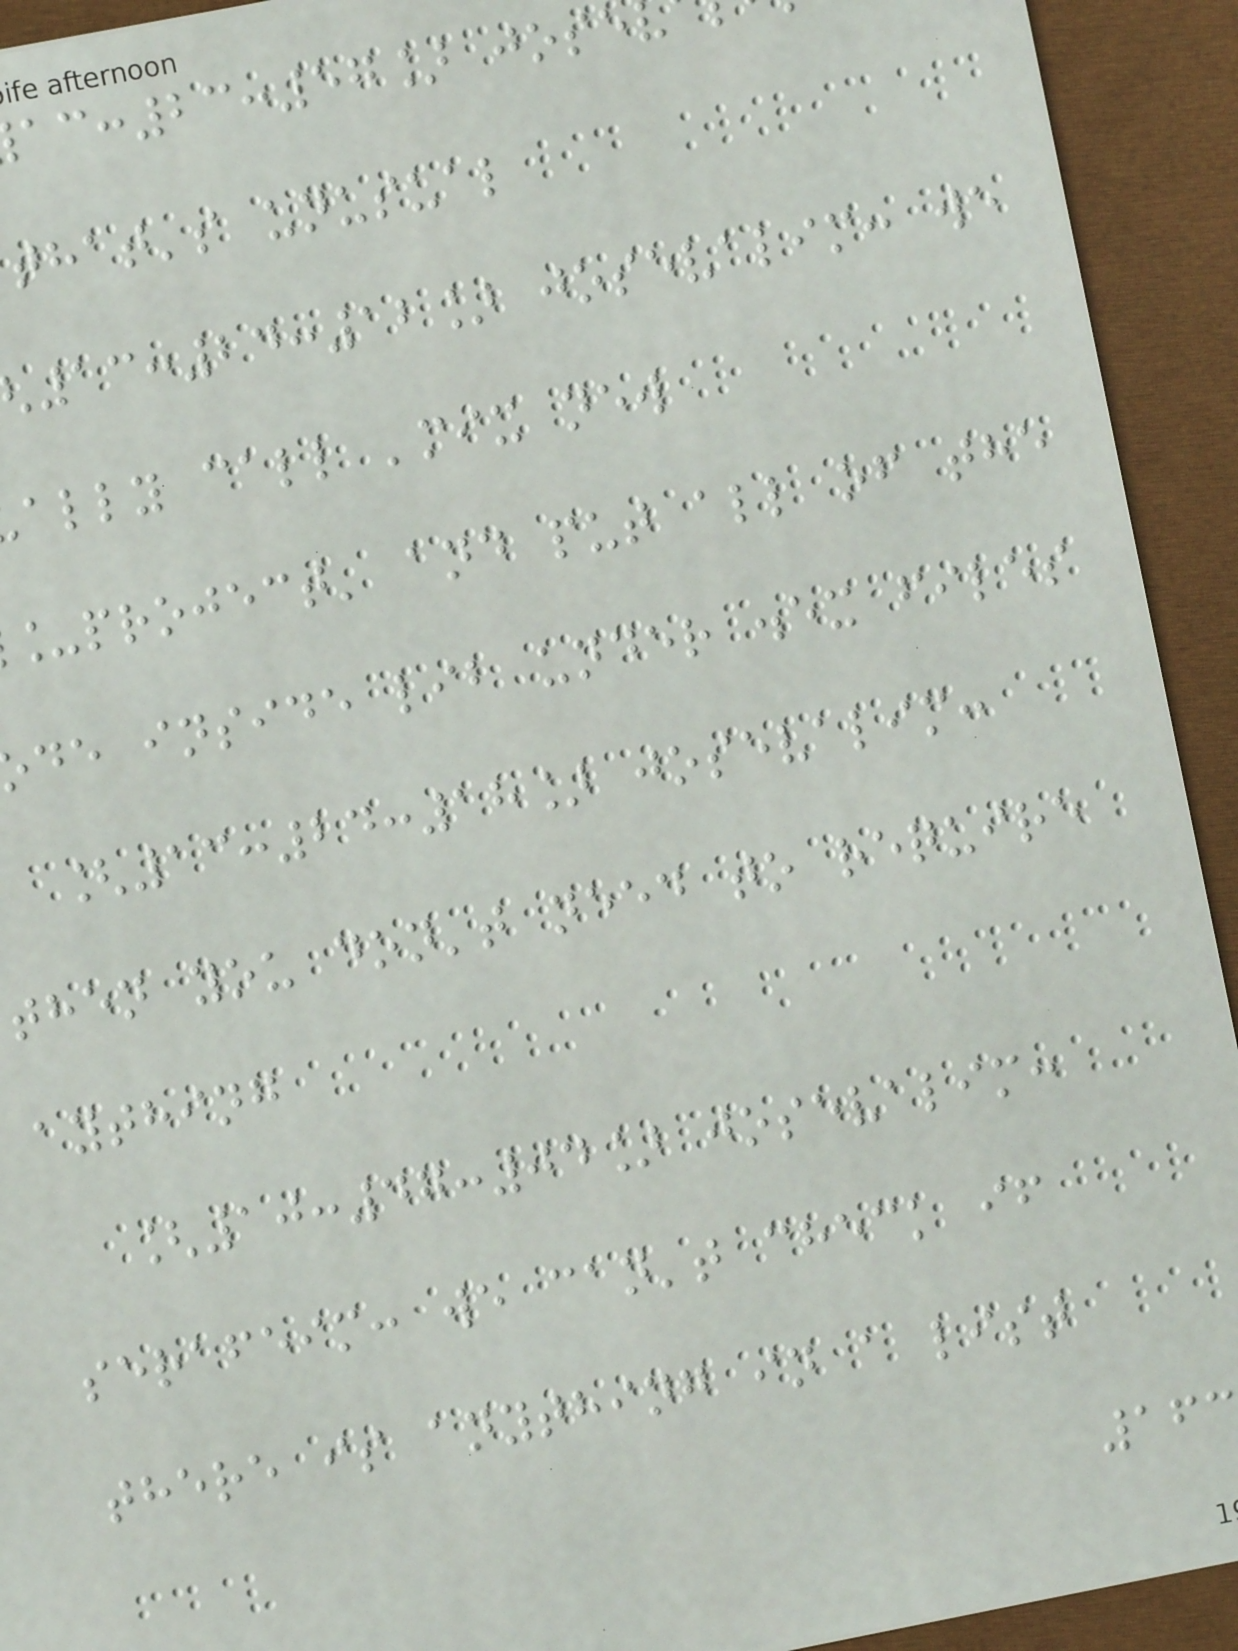:23:57] jose
that's unusual
13:24:12] josevalim: we
ally call 'mix new
_project' and put all of the
de inside lib under .ex files
[13:24:18] josevalim:
then you don't need to require
aything
[10:47:04] josevalim:
serafeim: we can't check if
there is anything in a list
